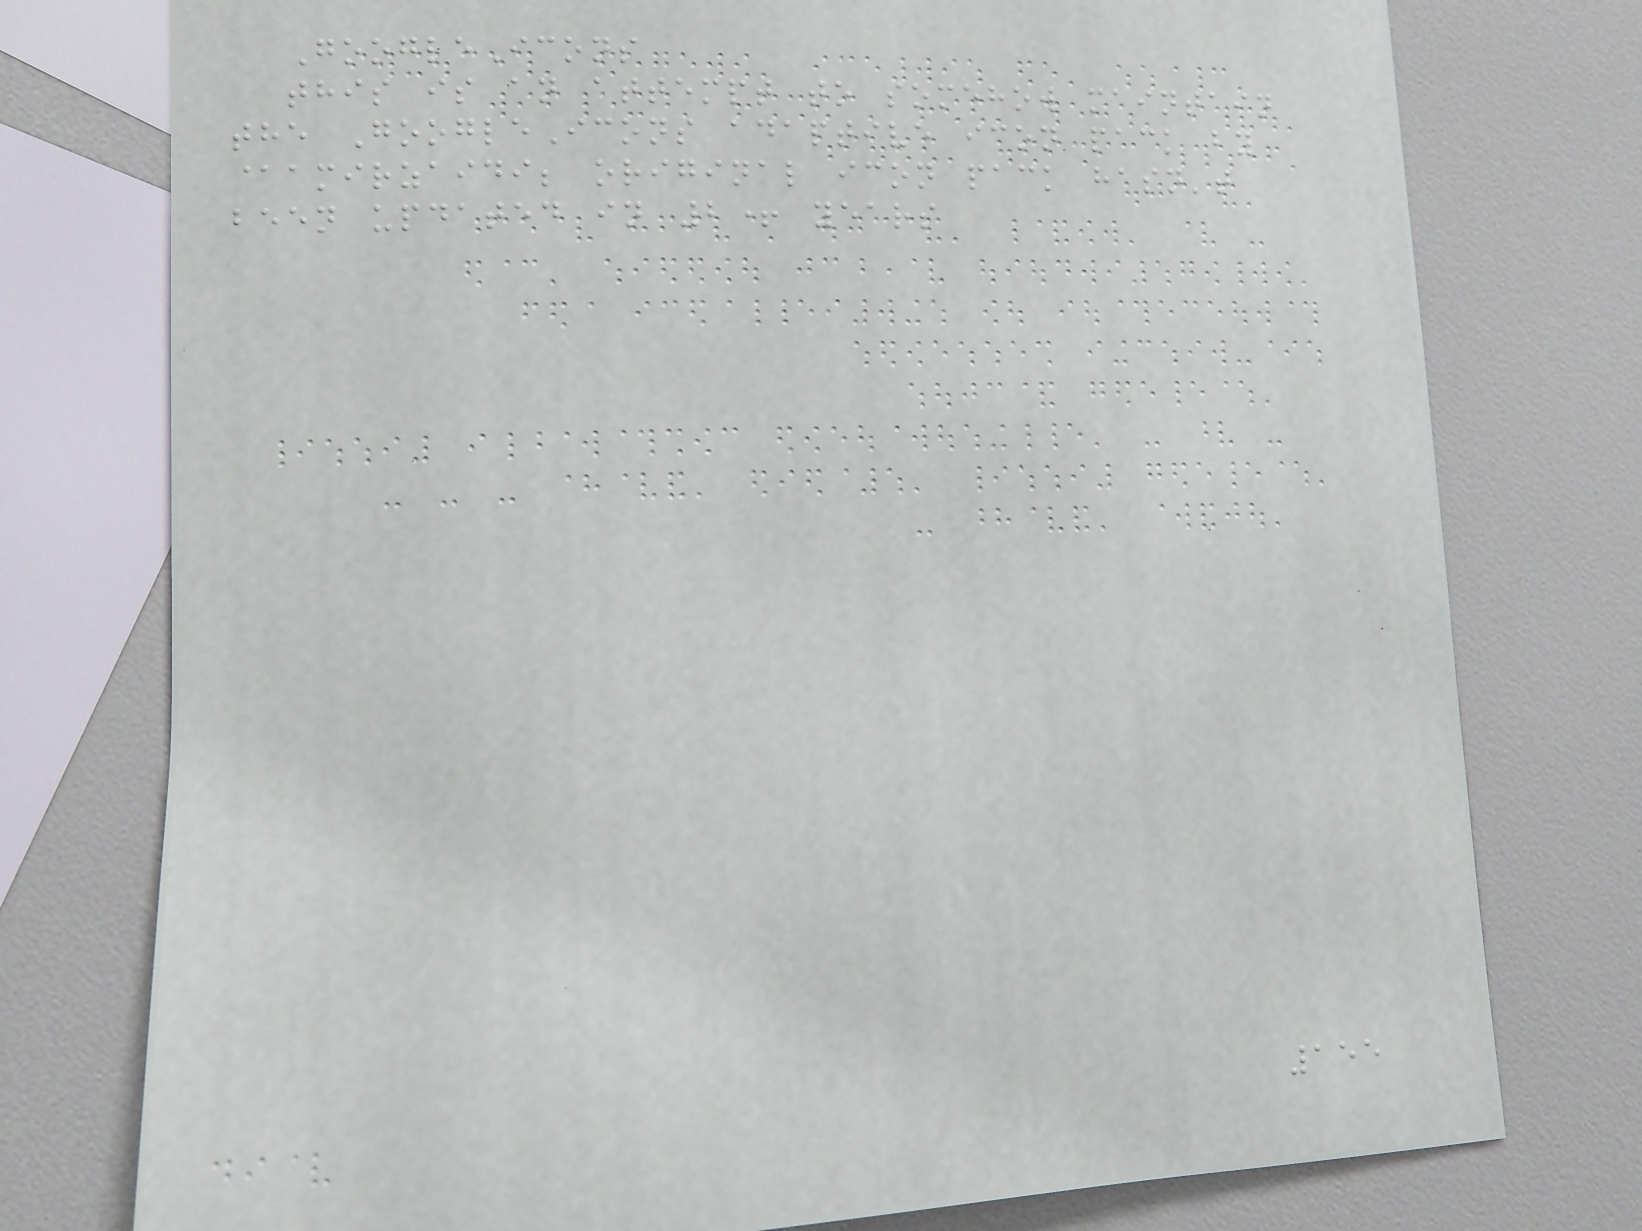GoogleIcons
this is an attempt to somehow maintain
the GoogleIcons adaptive icon pack by
@amirzaidi; original icon pack hasn't
been updated in 2+ years
155
